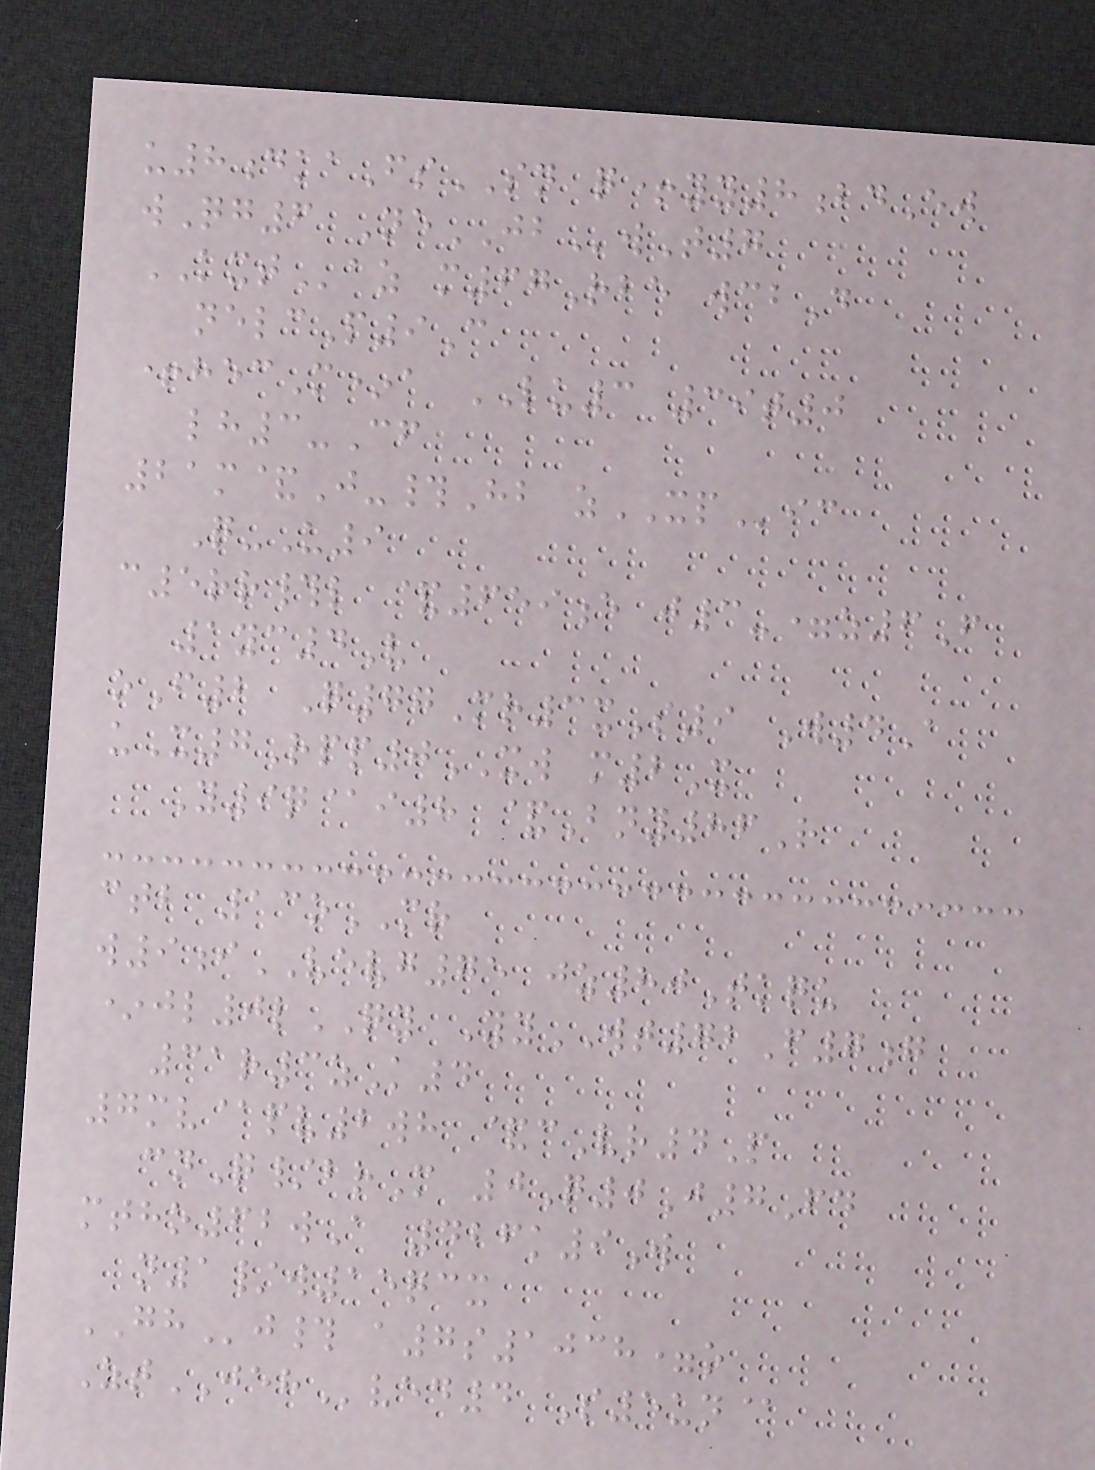u8dkaFsSN q+yy8bdEw
wQg6 NeJBwT7
KXTaz m67Rbe wcbD
nelcP9C
+hecM*a LU3 39t0
lh3-Cf
21m&J-#Hb zXPic
Q-U9
c5rr#l &659e j3-=z6F
1yc4V
oF2 Q77Mr3xS9 W4A
uX7Rpp0XW m2X
Y9q@i8 &Bny86R
ctb 13oMR
w9iVEVG75 jz80Tkqu
*jl0lQY YyWT72F7g
31r3zK4
7mv@pv2wh &cVr4P
cnQ/brM 0Q0J7Fd
mtho62wA 426k9W
n1/w15qcx
GHj# a7s1038=o
ZtJEHved4 S5un@
